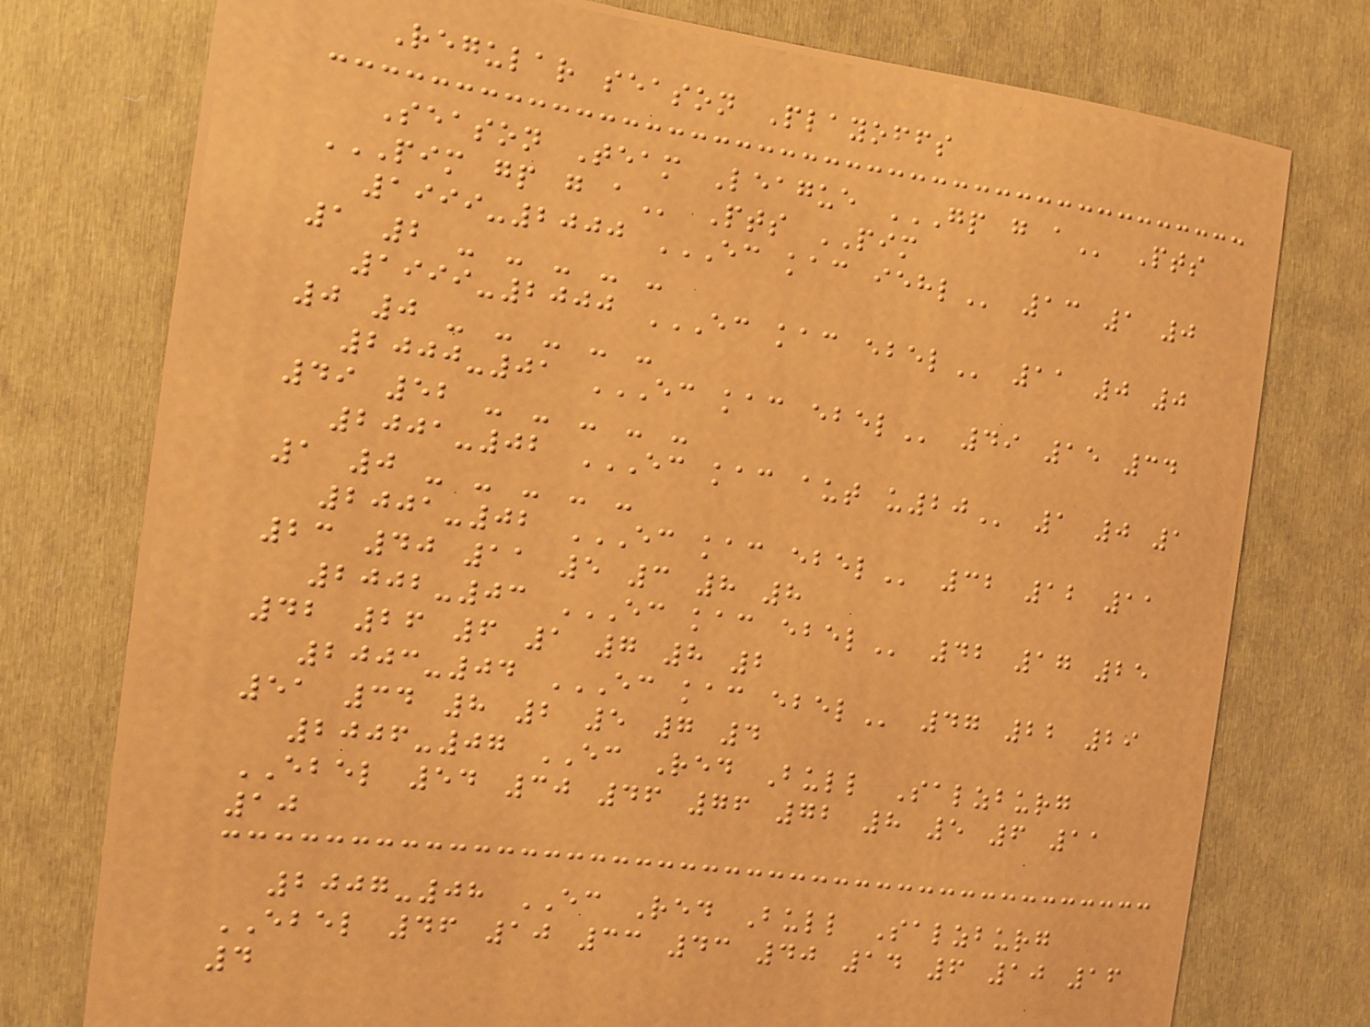Regular season Playoffs
Season Team League GP G A Pts
PIM GP G A Pts PIM
1999-2000 EC KAC IEHL 13 1 0
1 2 - - - - -
1999-2000 EC KAC EBEL 11 0 0
0 0 - - - - -
2000-01 EC KAC EBEL 49 15 34
49 52 - - - - -
2001-02 EC KAC AUT U20 1 0 1
1 0 - - - - -
2001-02 EC KAC EBEL 32 12 11
23 40 11 5 3 8 8
2002-03 EC KAC EBEL 42 17 25
42 26 6 1 7 8 2
2003-04 EC KAC EBEL 47 22 29
51 34 8 2 5 7 4
2006-07 EC Red Bull Salzburg
EBEL 54 30 46 76 72 8 5 6 11
10
2007-08 EC Red Bull Salzburg
EBEL 46 10 33 43 40 14 6 10 16
4
